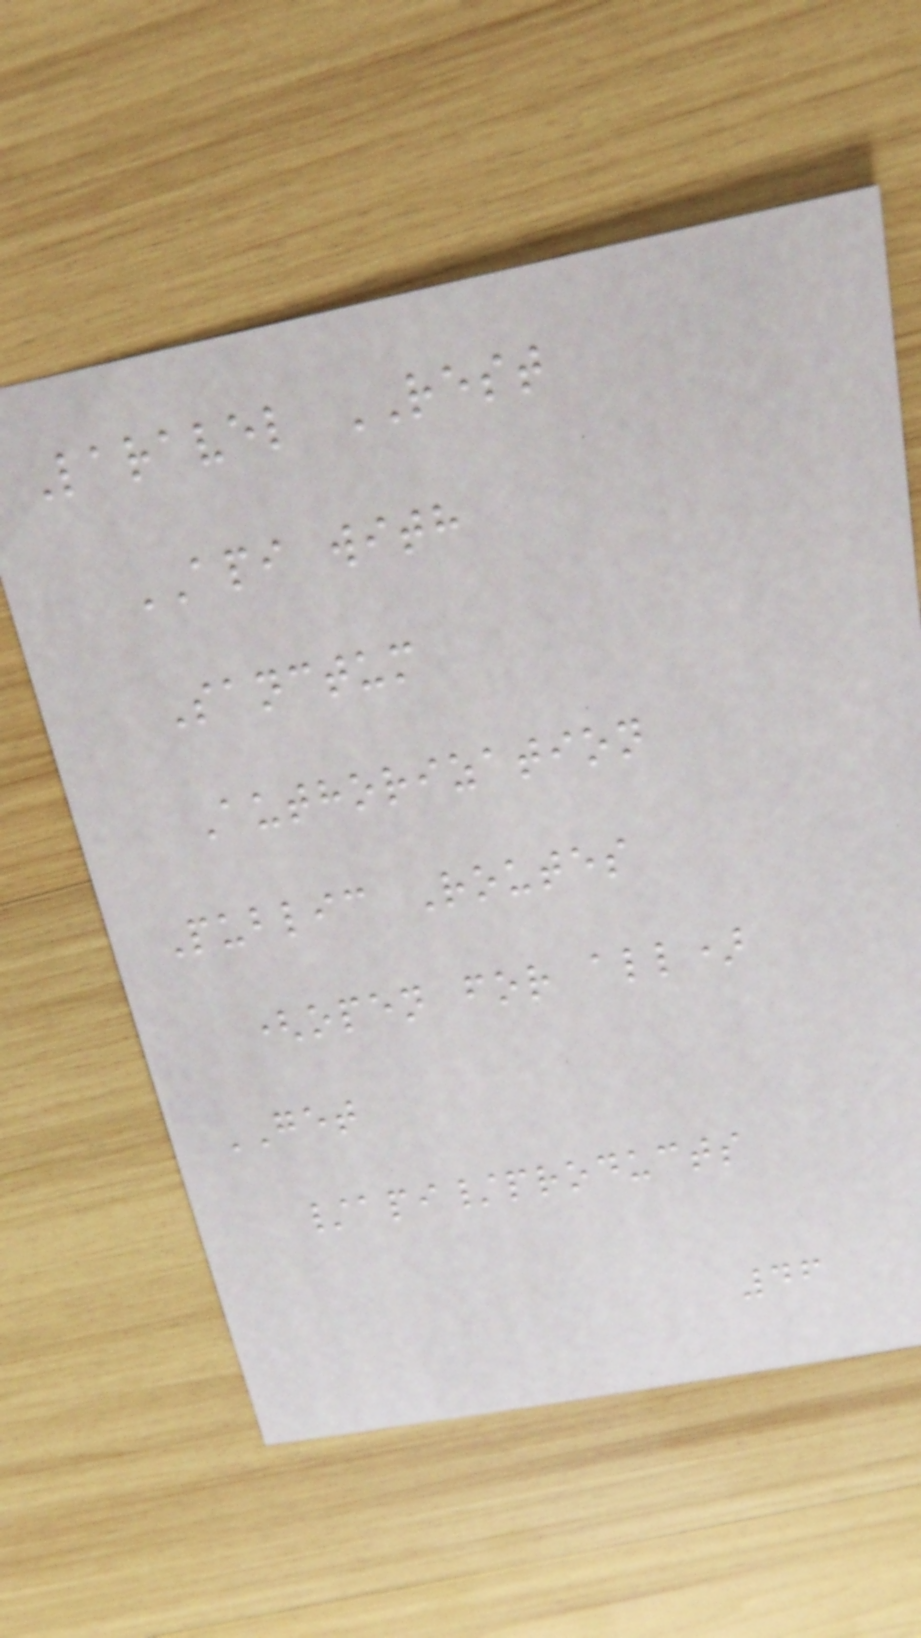Laravel REST
API with
Sanctum
Authorization
Public Routes
(open for all)
GET
/api/products
46
